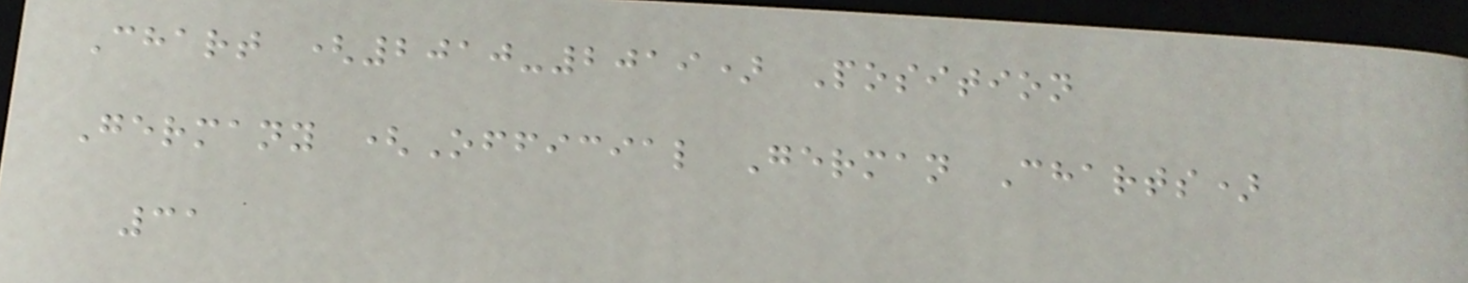Chart (2010-2019) Position
Germany (Official German Charts)
31
